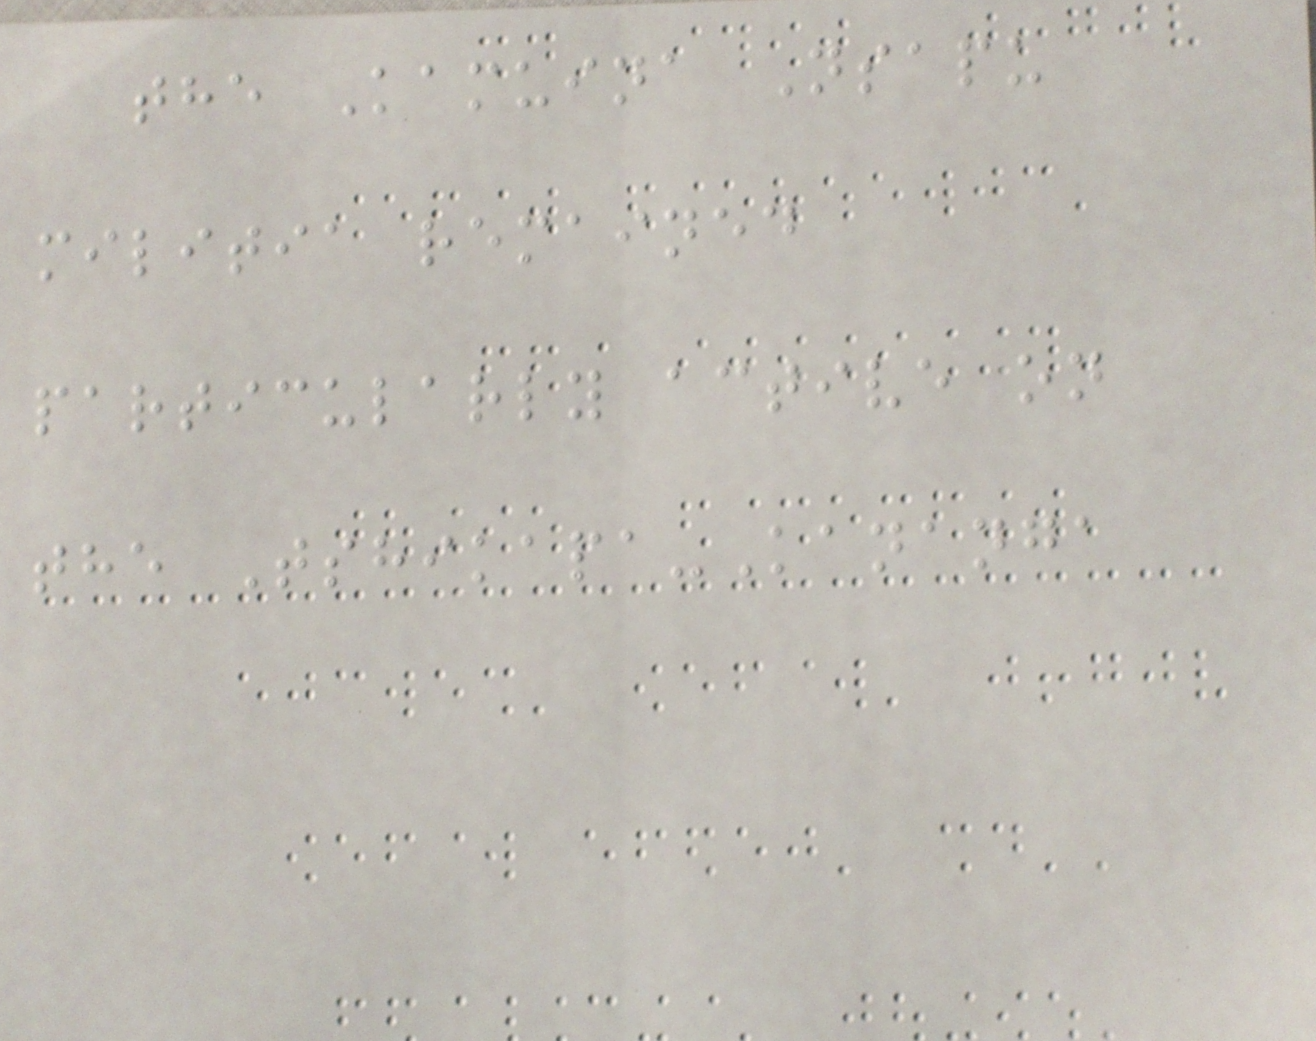the Kamuina Nsapu
militia remained
particularly active on
the Tshikapa-Kananga
